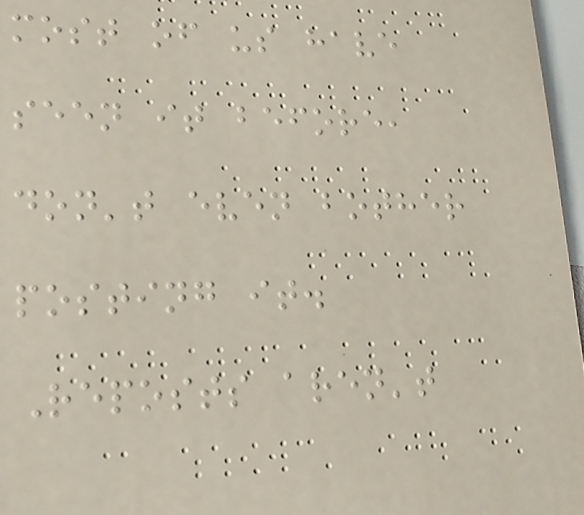most of us have
seen it before,
don't even bother
posting it.
Reposts aren't
